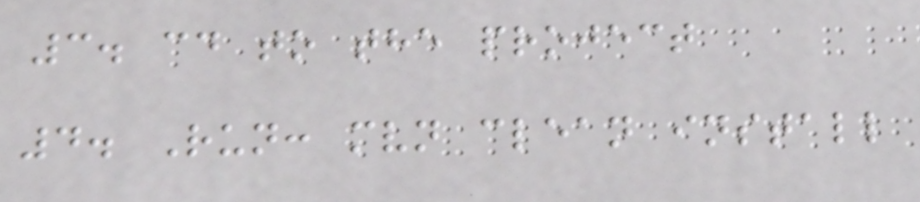3. cd to the project
4. Run: mvn clean install
